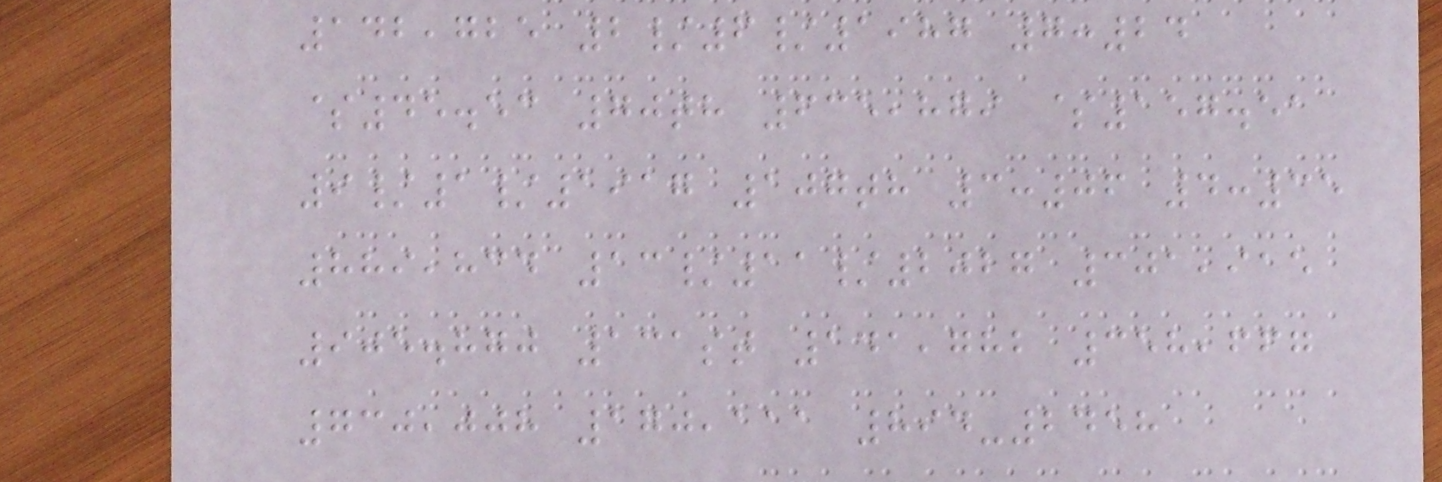142,725 2/6/1987 7:24
$45.53 70th 635,879 $157.51
9/1/1917 107th 3:06 4:35
889,834 13/11/2027 301,915
905.870 131st 141,782 358,667
730,008 170,111 894-2458
